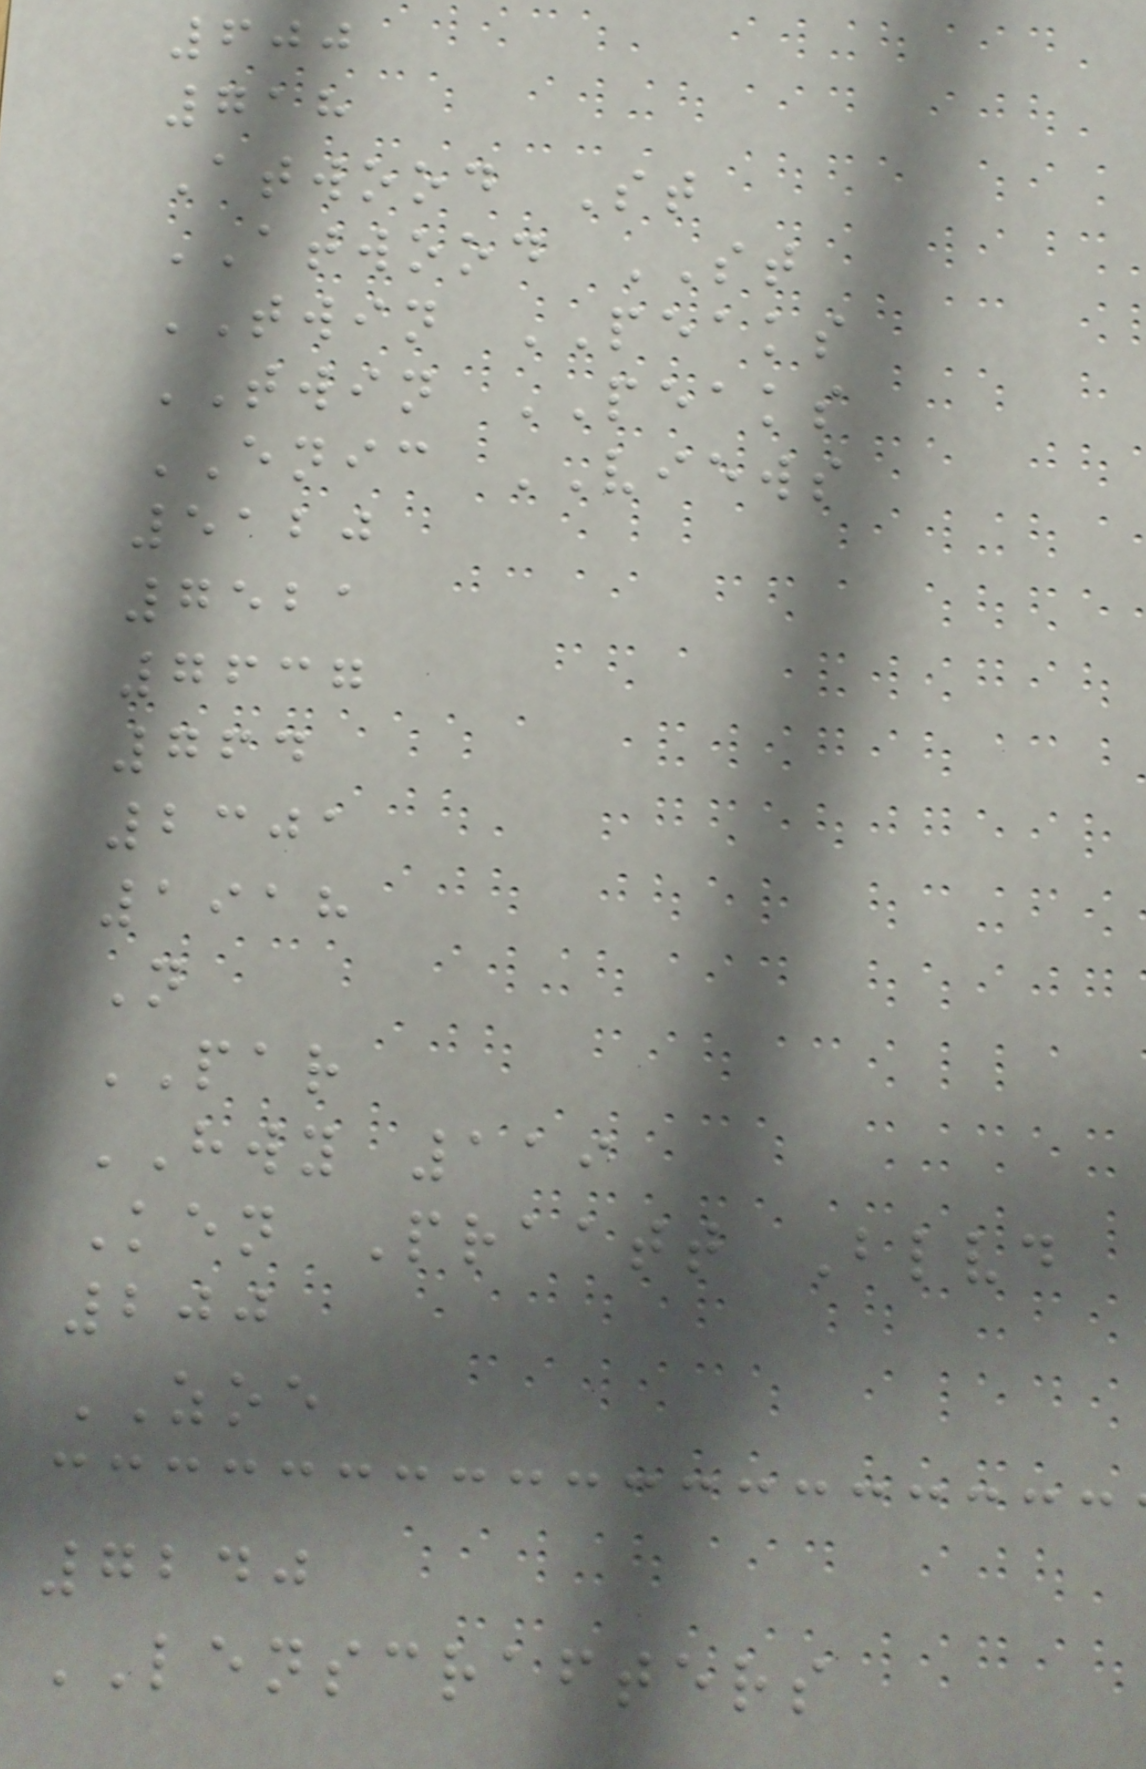600
718
Atwood St
ATWOOD ST
TWIN PEAKS
TWIN PEAKS
ENIC VIEWS
5120
7521
7637
764
2301
1918
N
PAR
HWY 119
Ken Praatt Blvd
200
ZOE
7240
LENSCRAFTERS
